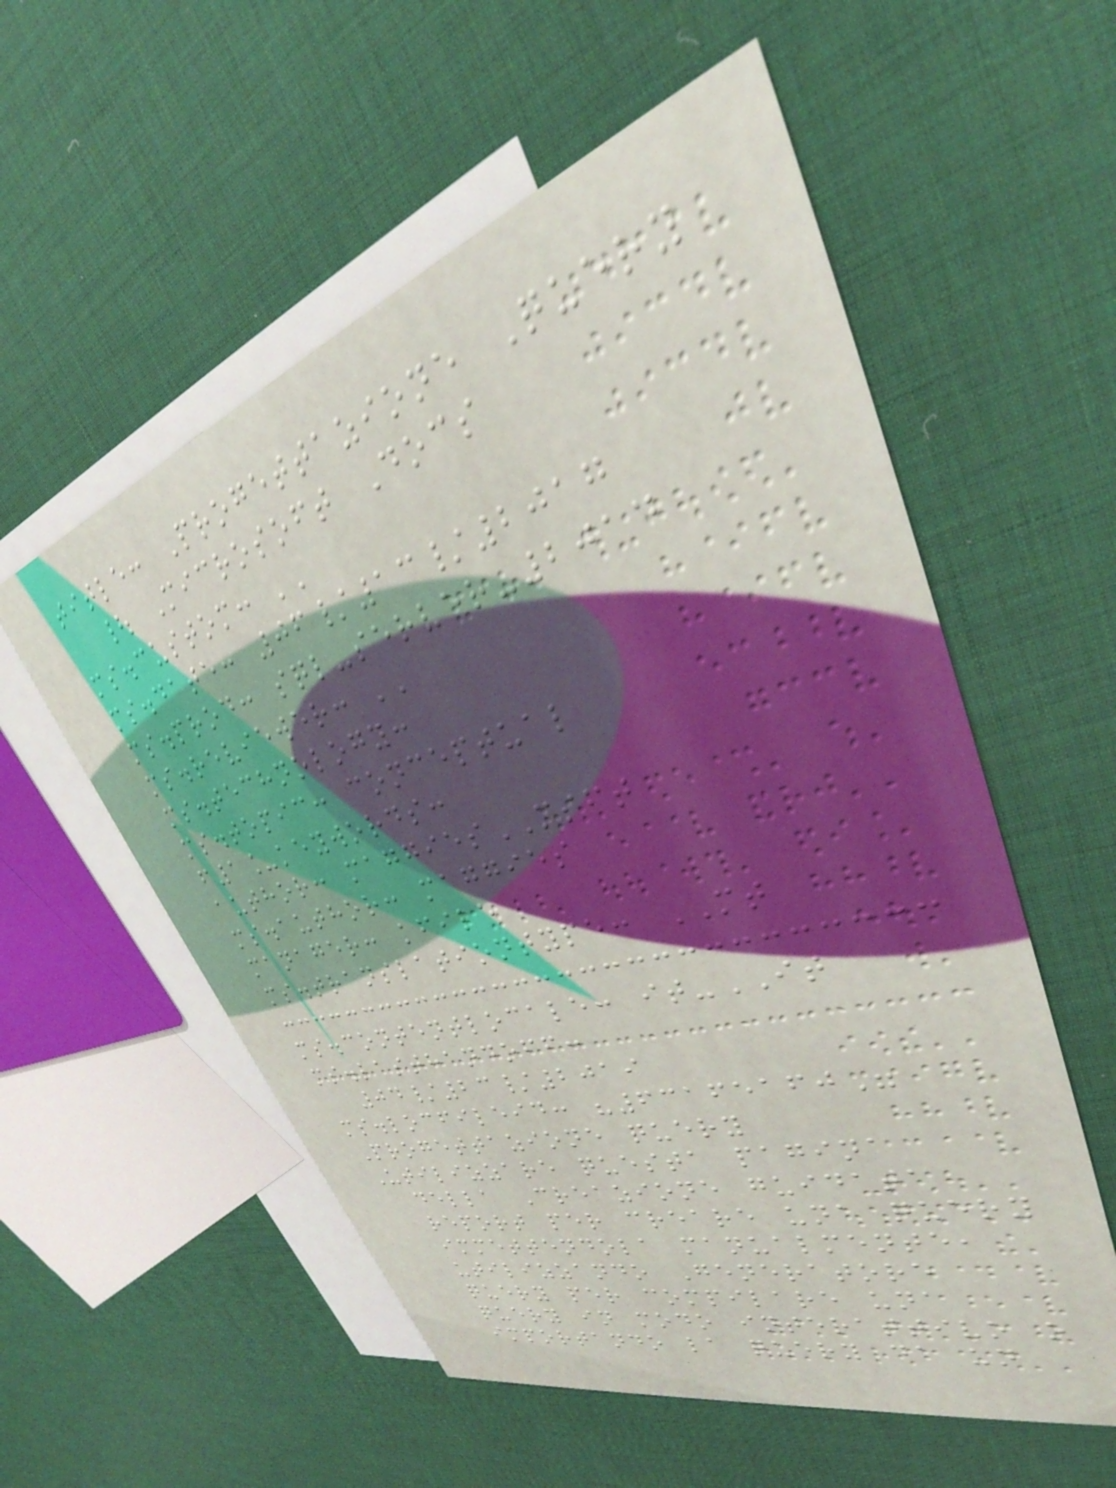title: Progettazione Query
| Microsoft Docs
ms.custom: ''
ms.date: 06/13/2017
ms.prod: sql-server-2014
ms.reviewer: ''
ms.technology:
ms.topic: conceptual
f1_keywords:
author: maggiesMSFT
ms.author: maggies
manager: kfile
ms.translationtype: MT
ms.contentlocale: it-IT
ms.lasthandoff:
04/23/2019
ms.locfileid: "63165160"
Progettazione query
Utilizzare questa pagina
della Creazione guidata
report per creare una query
immettendola manualmente,
utilizzando Generatore
query per compilare una
query in modo interattivo o
importando la query da un
